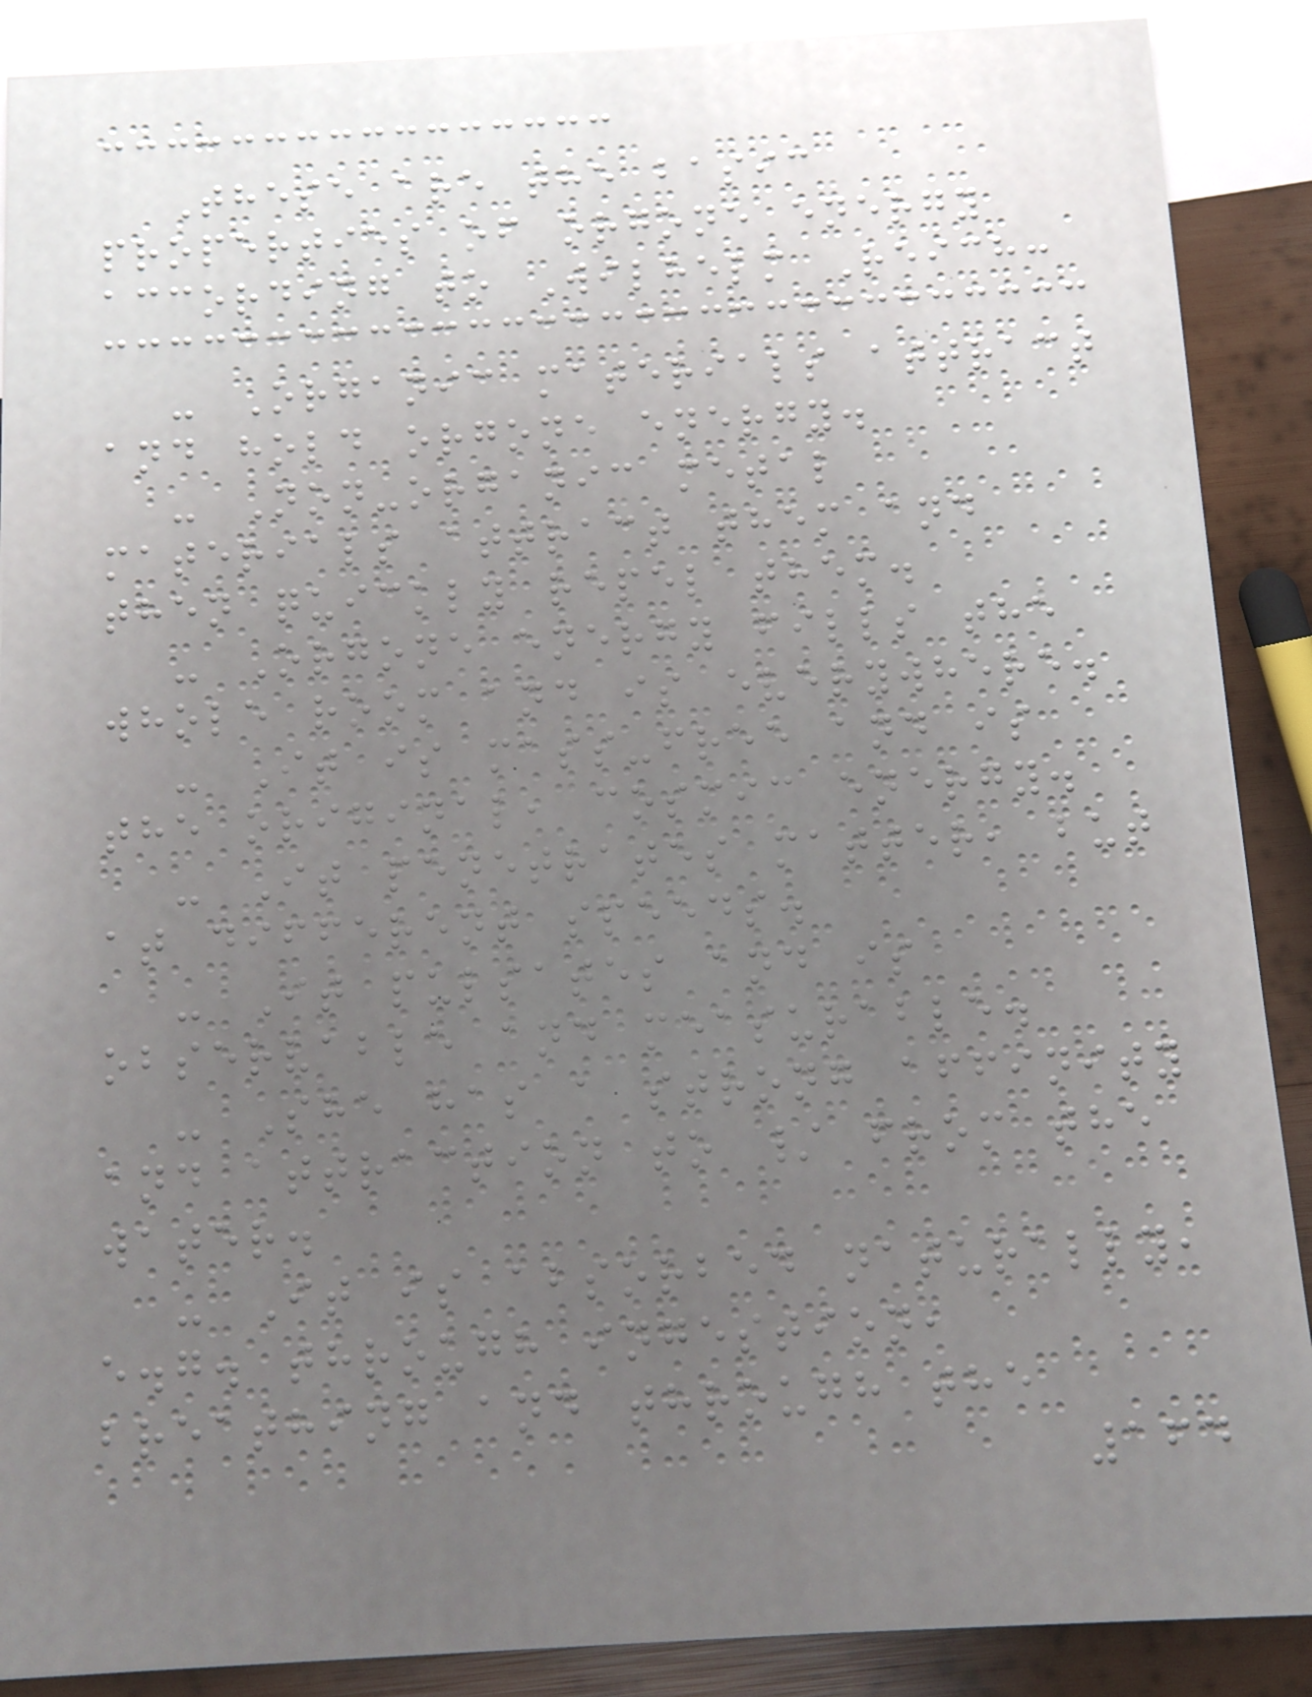These are the basic
properties of orgone energy
according to Wilhelm Reich:
- Organic materials attract
and hold orgone energy.
- Non-organic metal
materials attract them and
then quickly repel them.
- Orgone energy fills the
whole room and is everywhere.
- It is mass-free and is
the original, cosmic energy.
- It penetrates matter, but
at different speeds.
- It pulsates and is
observable and measurable.
- She has a strong affinity
and attraction to / from the
water.
- It is absorbed naturally,
e.g. through ingestion,
breathing and through the
164
